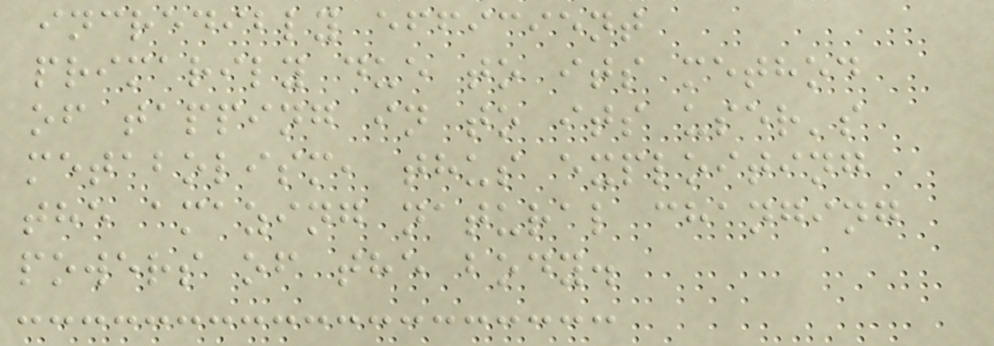incredibly efficient
primarily due to its method
of tapping in to its user's
metabolism, thus exploiting
the amazing natural changing
powers of the body.
